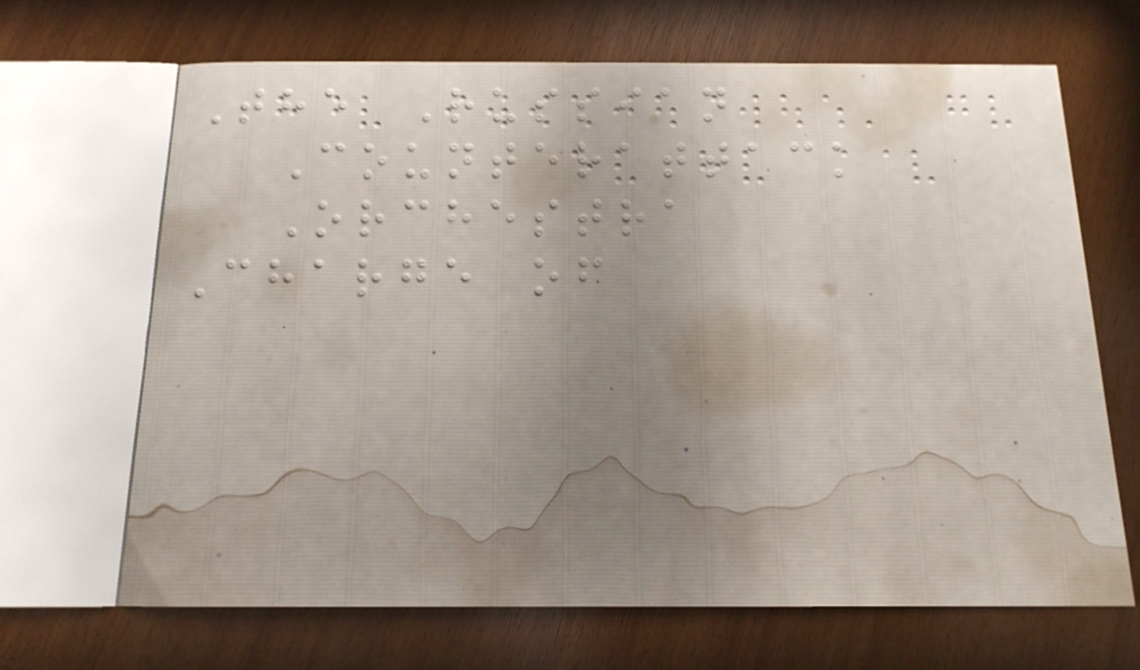The Russian
Counterattack
Orchestra
Charge of
